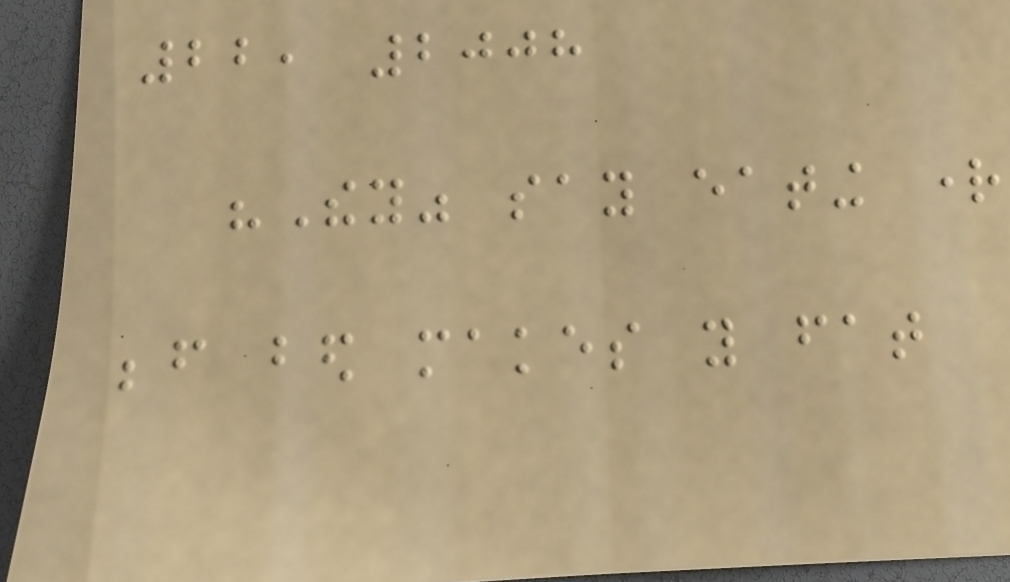22, 2008
"They" say eating right
before bed makes you fat
